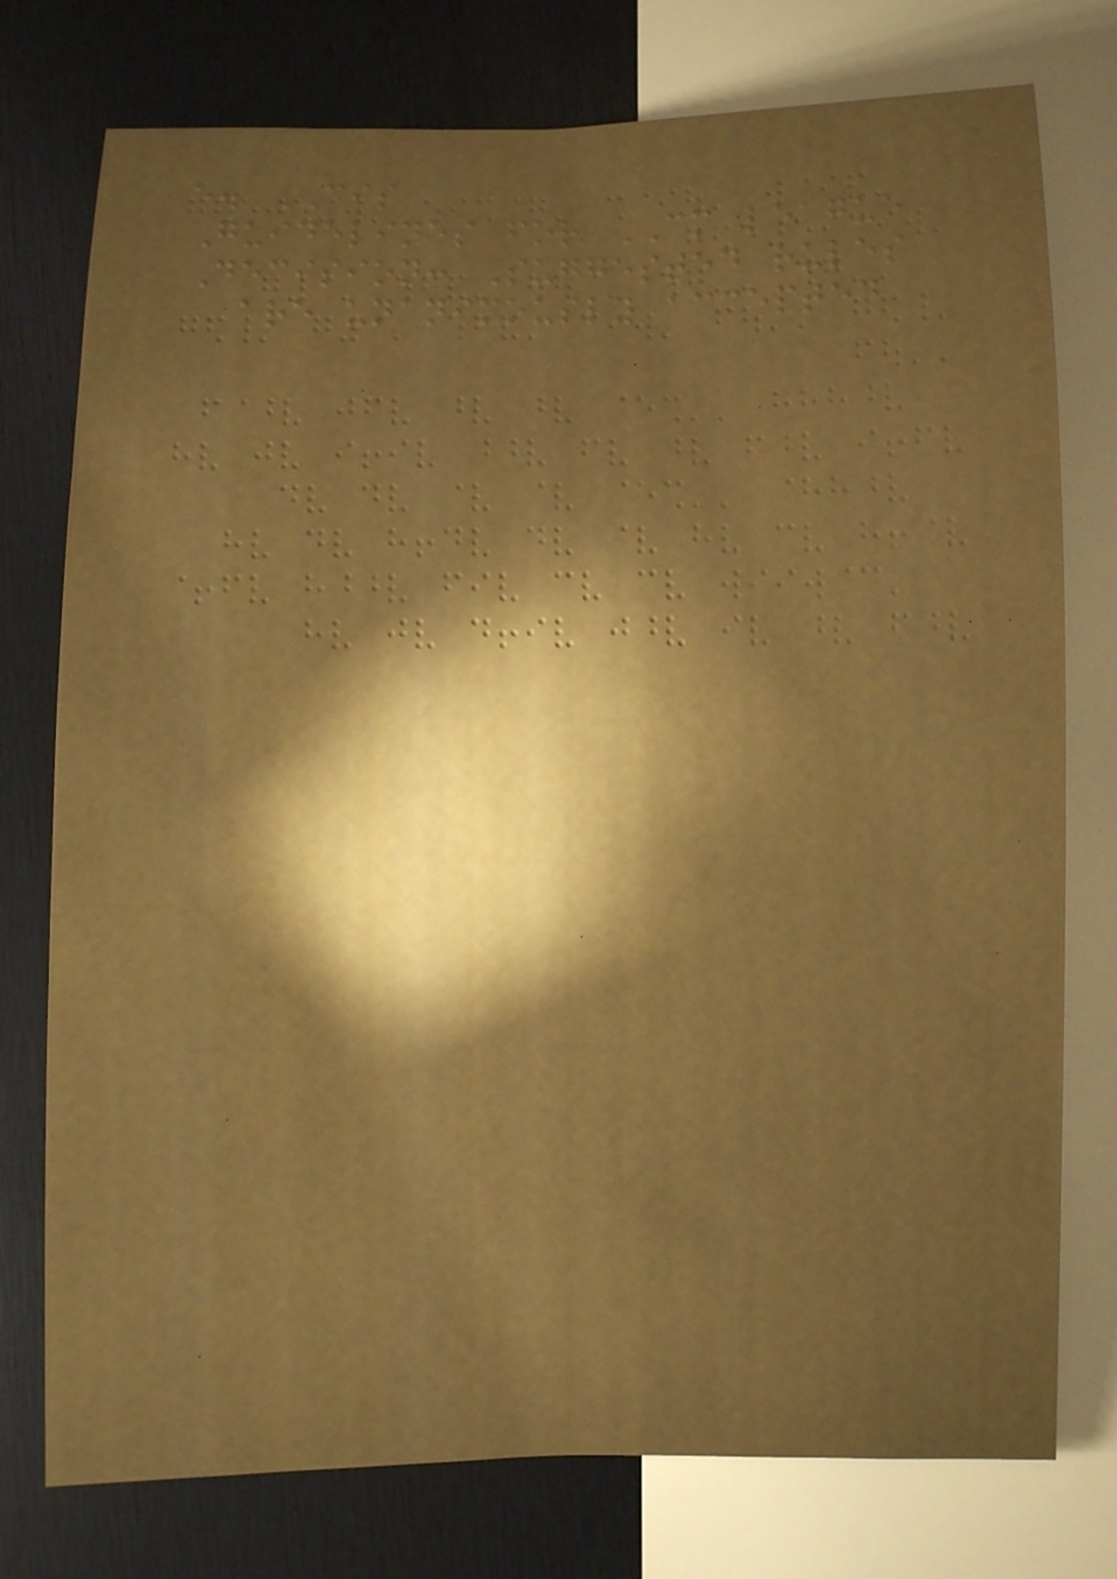e. CIS
Guidelines for CM league
Decision: Suggested rules
are unanimously accepted
